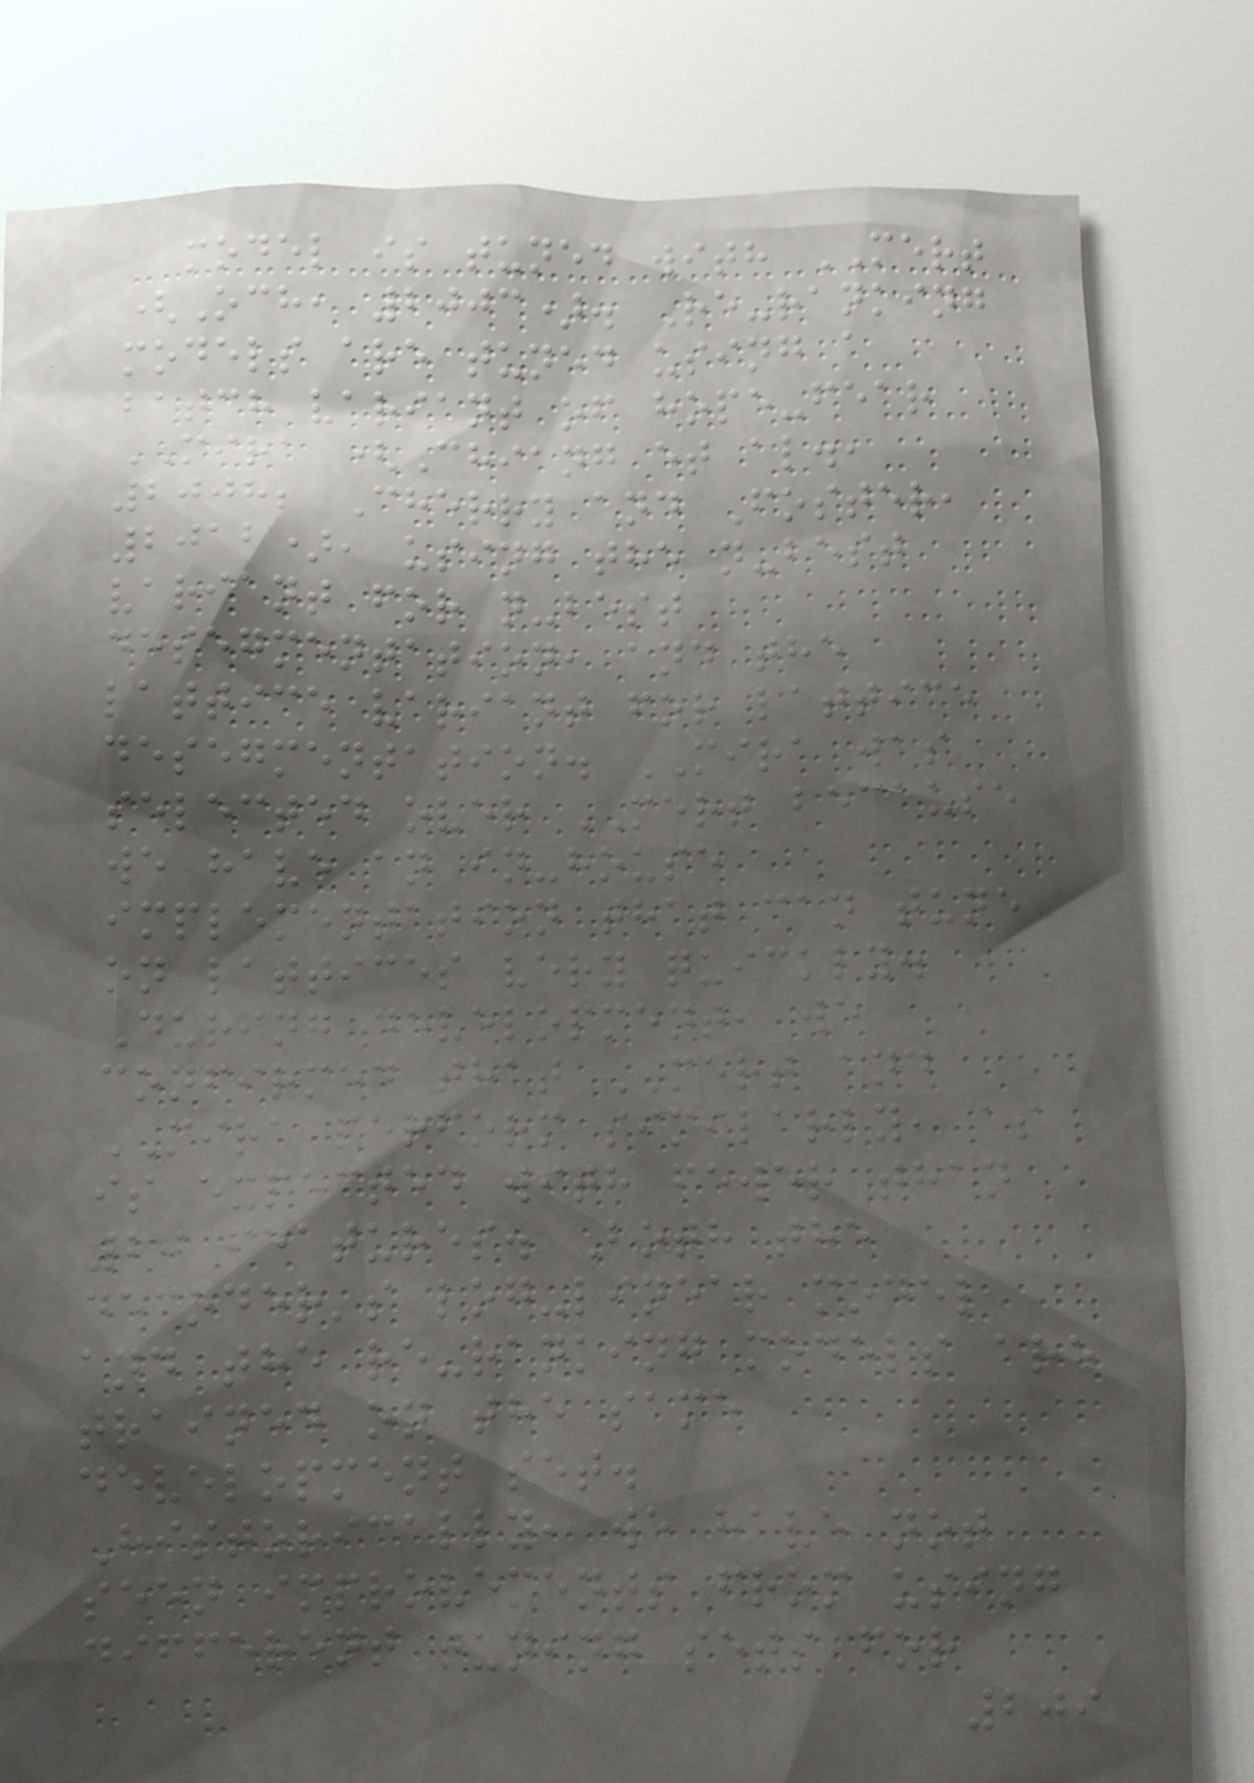model is tuned with MERT
(Och, 2003). Re-ranking
models are tuned using a
batch variant of hope-fear
MIRA (Chiang et al.,
2008; Cherry and Foster,
2012), using the n-best
variant for n-best
desegmentation, and the
lattice variant for lattice
desegmentation. MIRA was
selected over MERT because
we have an in-house
implementation that can tune
on lattices very quickly.
During development, we
confirmed that MERT and
MIRA perform similarly, as
is expected with fewer than
20 features. Both the
decoder's log-linear model
and the re-ranking models are
trained on the same
development set.
Historically, we have not
seen improvements from using
different tuning sets for
209
